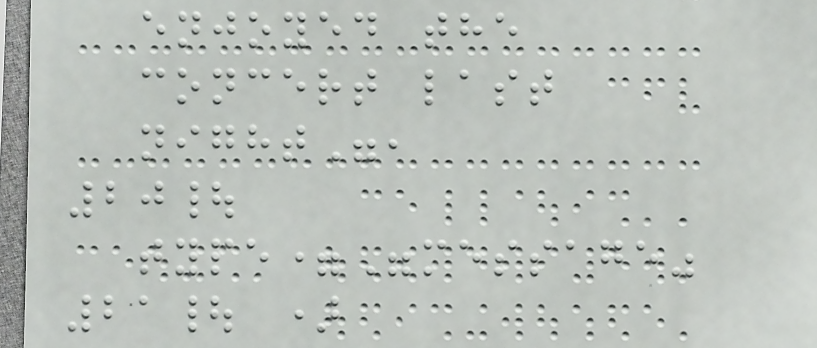enjoyed the
concert last
night",
20|
type="message"
21| )
